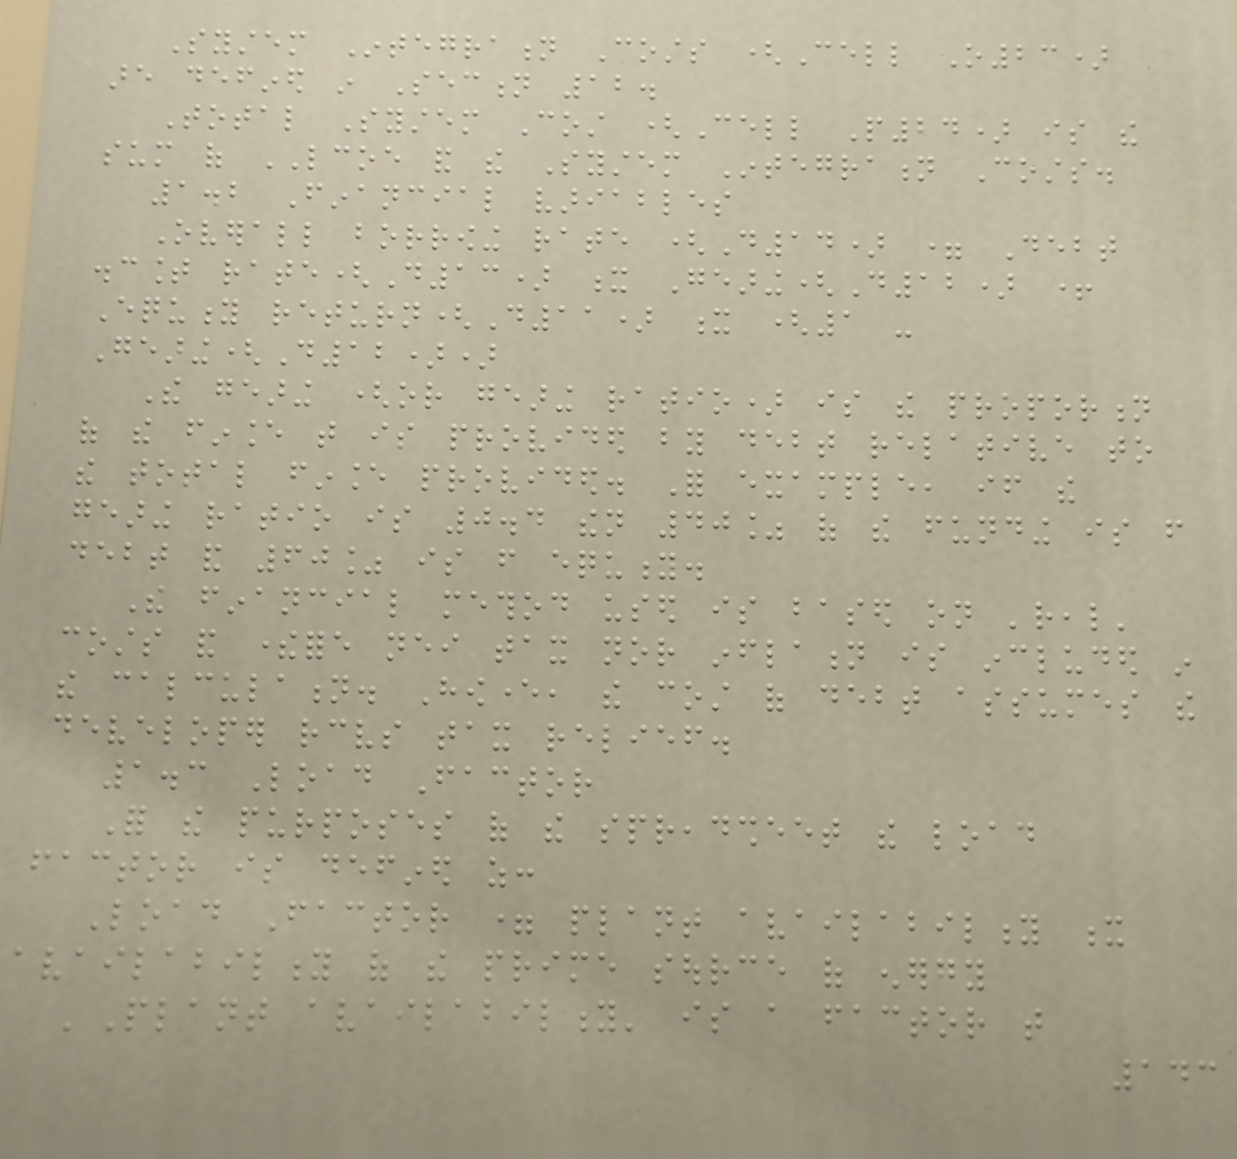System Integration Costs (Cell O23)
are defined in Section 12.
Total System Cost (Cell P24) is the
sum of LCOE and the System Integration Costs.
1.2 Financial variables
Overall borrowing rate (D14) = Debt
discount rate(D13) x Gearing(D12) +
Equity return(D11) x (1 -
Gearing(D12))
The gearing (or gearing ratio) is the proportion
of the finance that is provided by debt relative to
the total finance provided. For example, if the
gearing ratio is 0.4 then 40% of the funding is from
debt and 60% is from equity.
The financial method used is based on 'real'
costs and therefore neither tax nor inflation is included in
the calculation. However, the cost of debt assumes the
developer receives tax relief.
1.3 Load Factor
For the purposes of the spreadsheet the load
factor is defined as:
Load Factor = plant availability x
availability of the prime source of energy
'Plant availability' is a factor that
143
